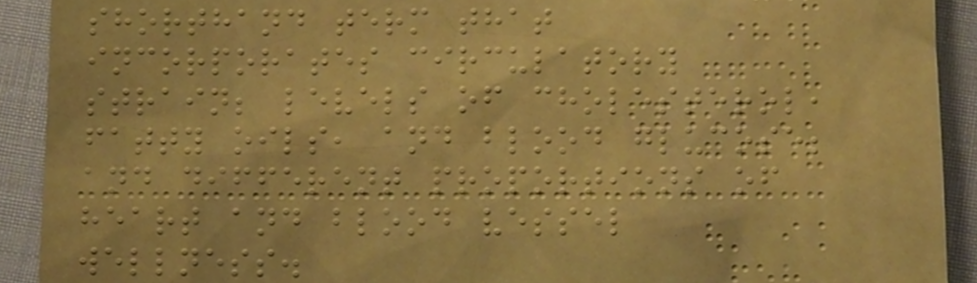shorthand term that
incorporates circulatory
strain; levels of cholesterol,
fatty oils, and blood glucose;
and different proportions of
heart and blood vessel
wellness.
